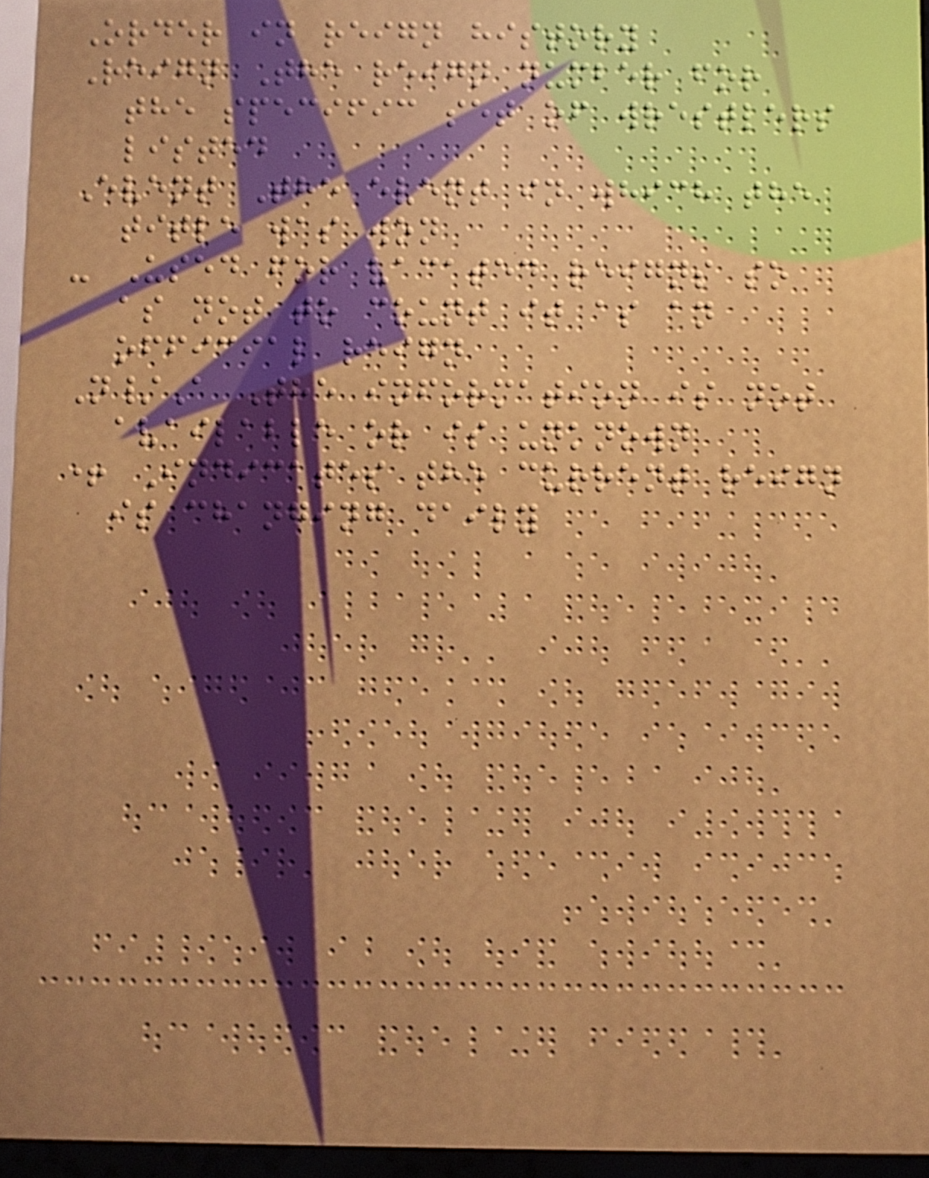Order in reign history
Reign The reign number for
the specific set of wrestlers
listed
Event The event in which the
title was won
- Used for vacated reigns so
as not to count it as an
official reign
N/A The information is not
available or is unknown
+ Indicates the current reign
is changing daily
